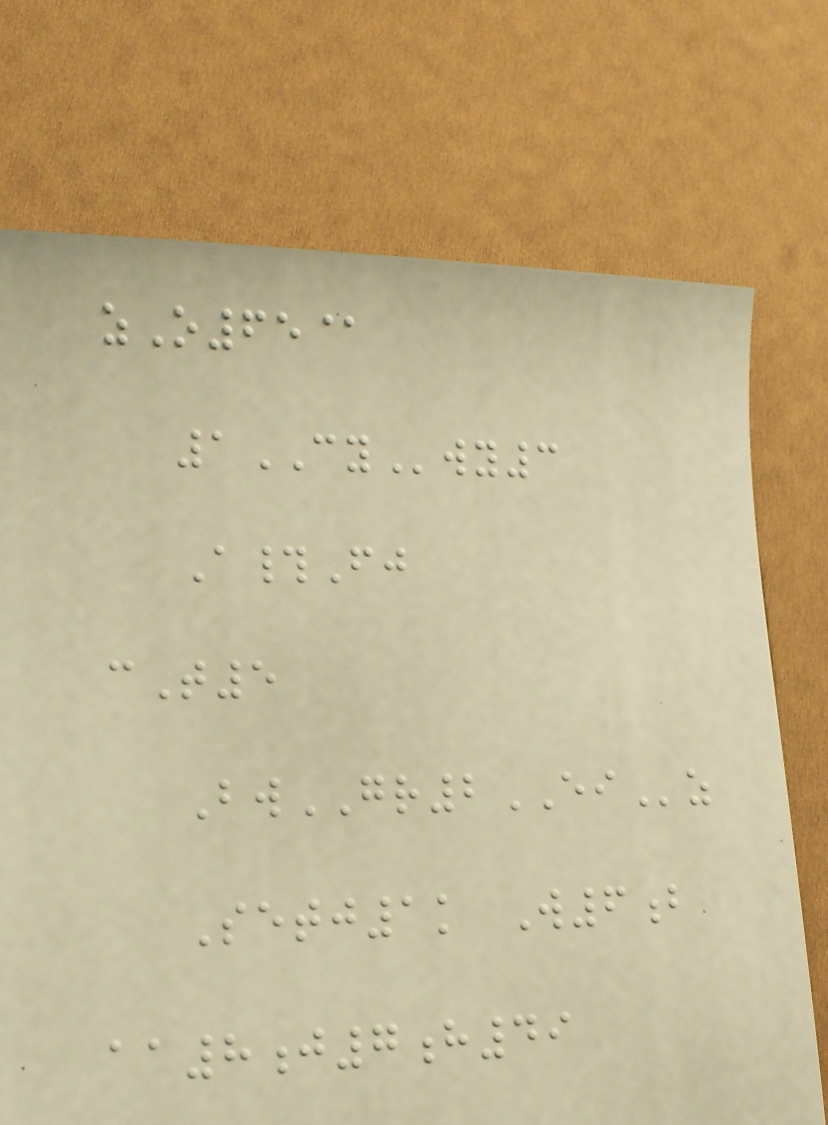zO65@
1CYwy3
A#Fj
cT5
BwGR2EIz
Setj1k W6b
aa8j7h49
